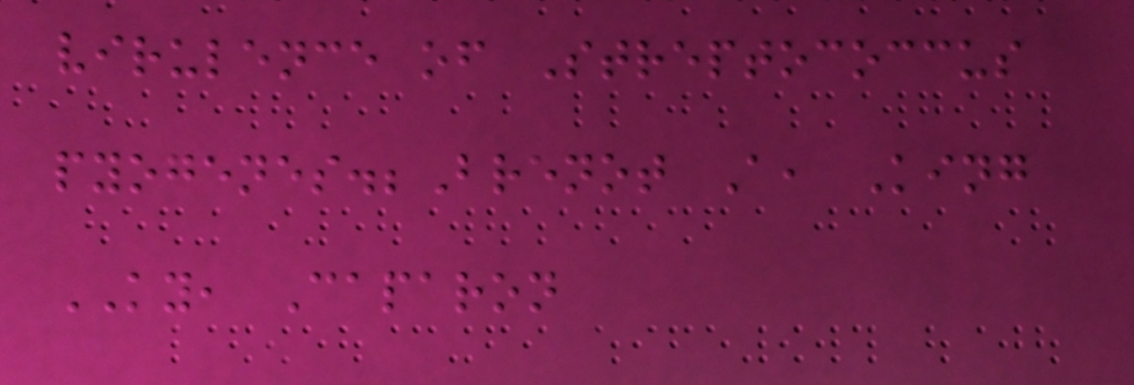virulence of Streptococcus
pyogenes.;Brenot A, King
KY, Caparon
